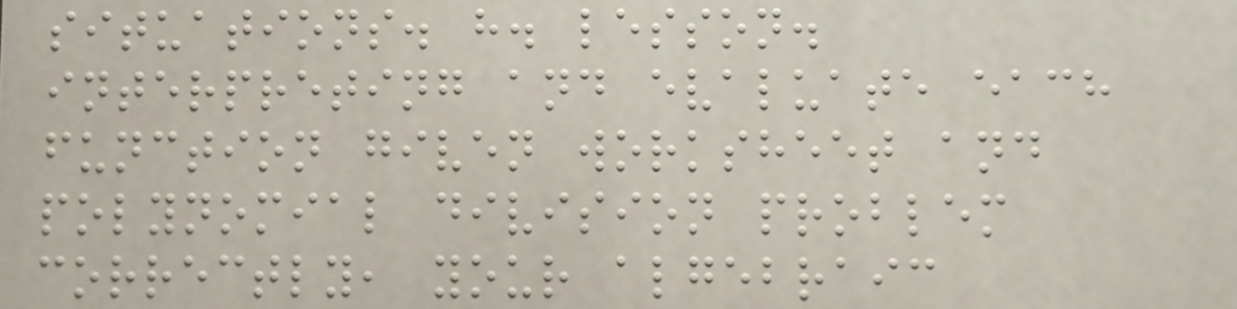situations. h. lesson.
interpreting and evaluate each
function given worksheet and
polynomial division problem
correctly, your algebraic
